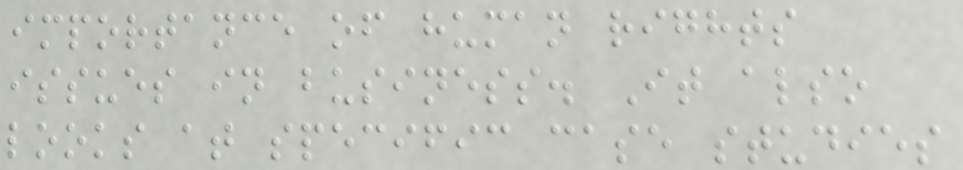importance of human rights
issues in business. It also
looks at specific case studies
